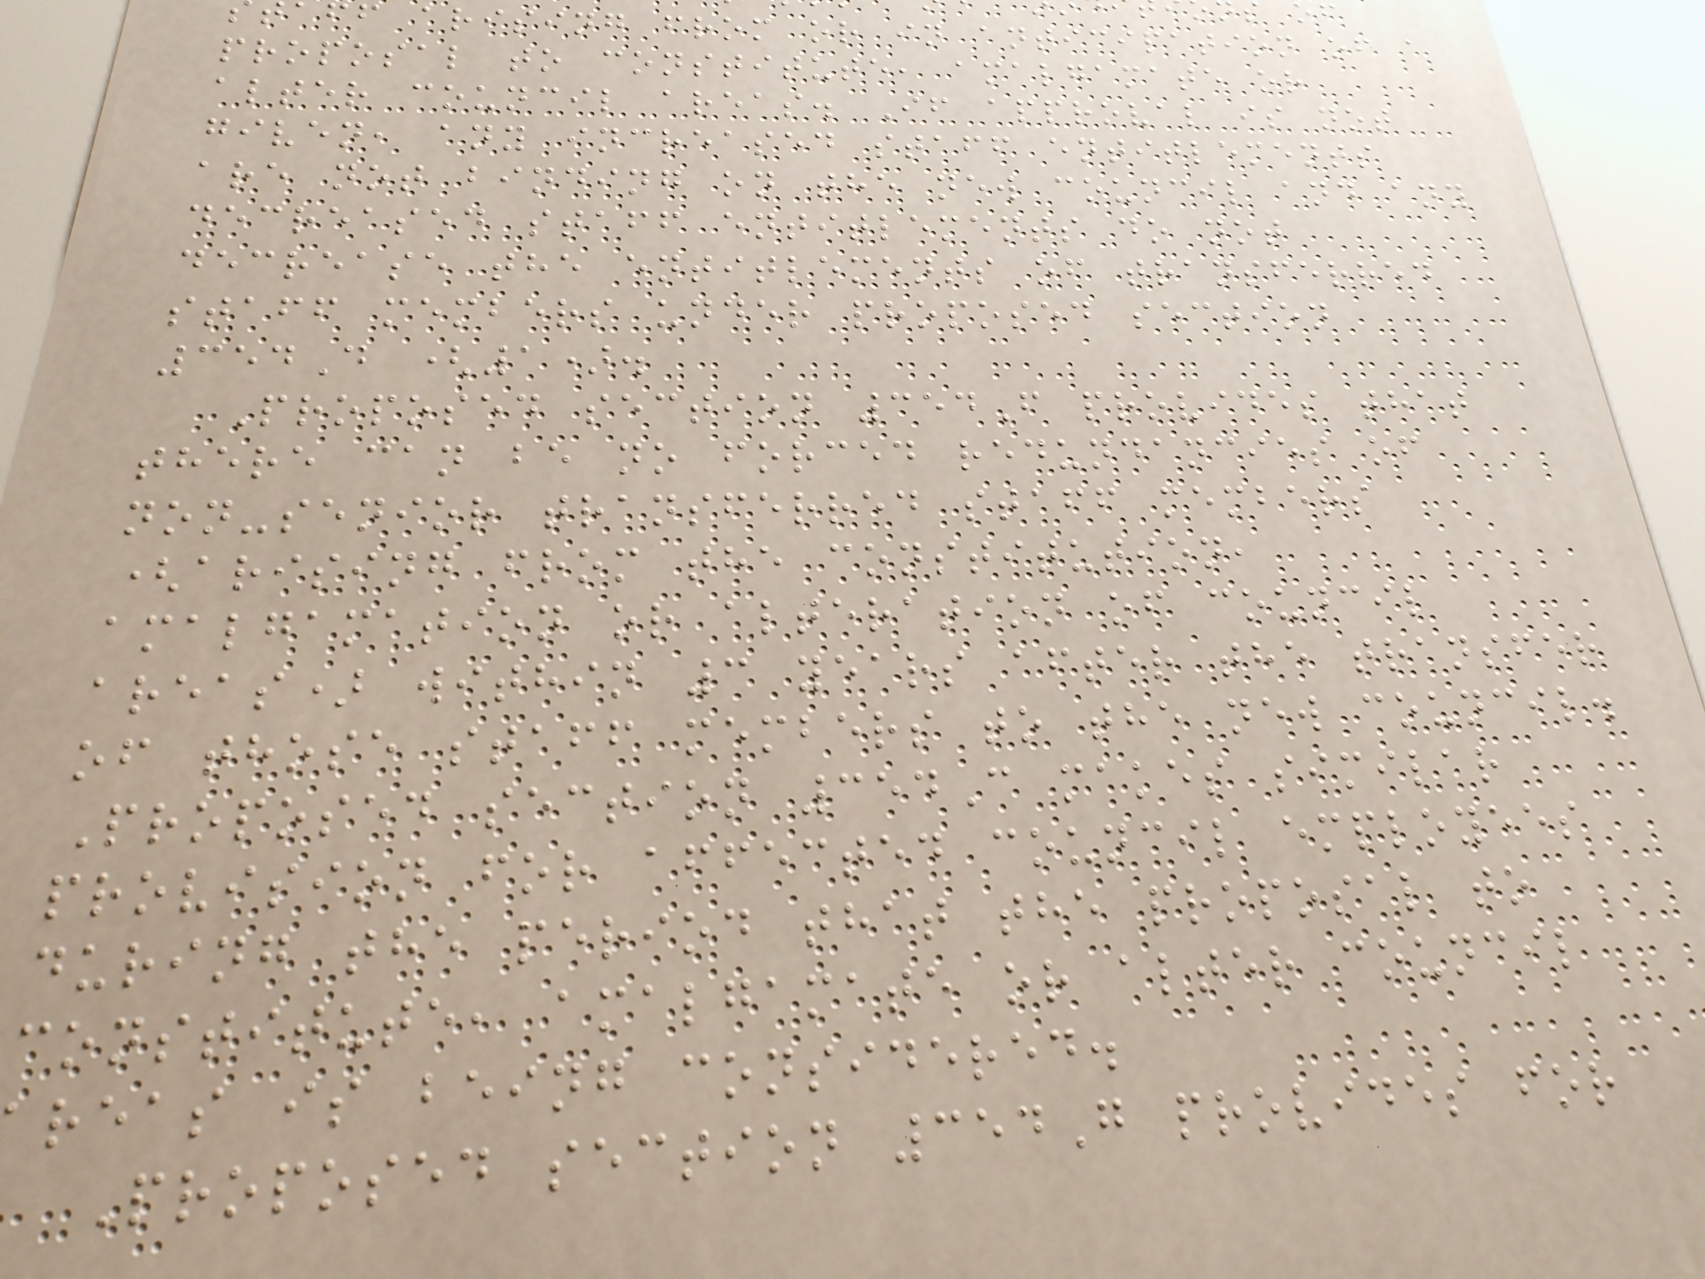ff arising from or in anticipation of a
proposal to constitute, amalgamate or
alter council areas. If approval is not
given, any increased staff entitlements
are not binding on the new council and any
decreased staff entitlements do not
decrease the entitlements of transferred
staff members under proposed section
354D (1).
Proposed section 354F provides that
there can be no forced redundancies of
non-senior transferred staff members
(arising from the constitution,
amalgamation or alteration of council
areas) within 3 years after the transfer
of those staff members to the new council.
Proposed section 354C makes similar
provision for affected council employees
during the period that the proposal to
constitute, amalgamate or alter council
reas is being considered.
Proposed section 354G provides for
